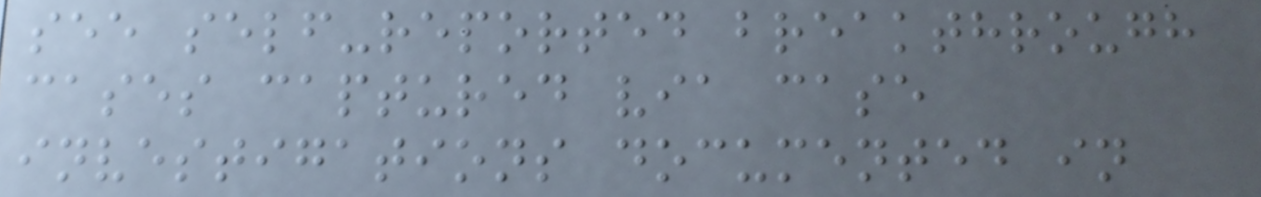see self-reported breakthrough
cases captured via case
investigations documented in
